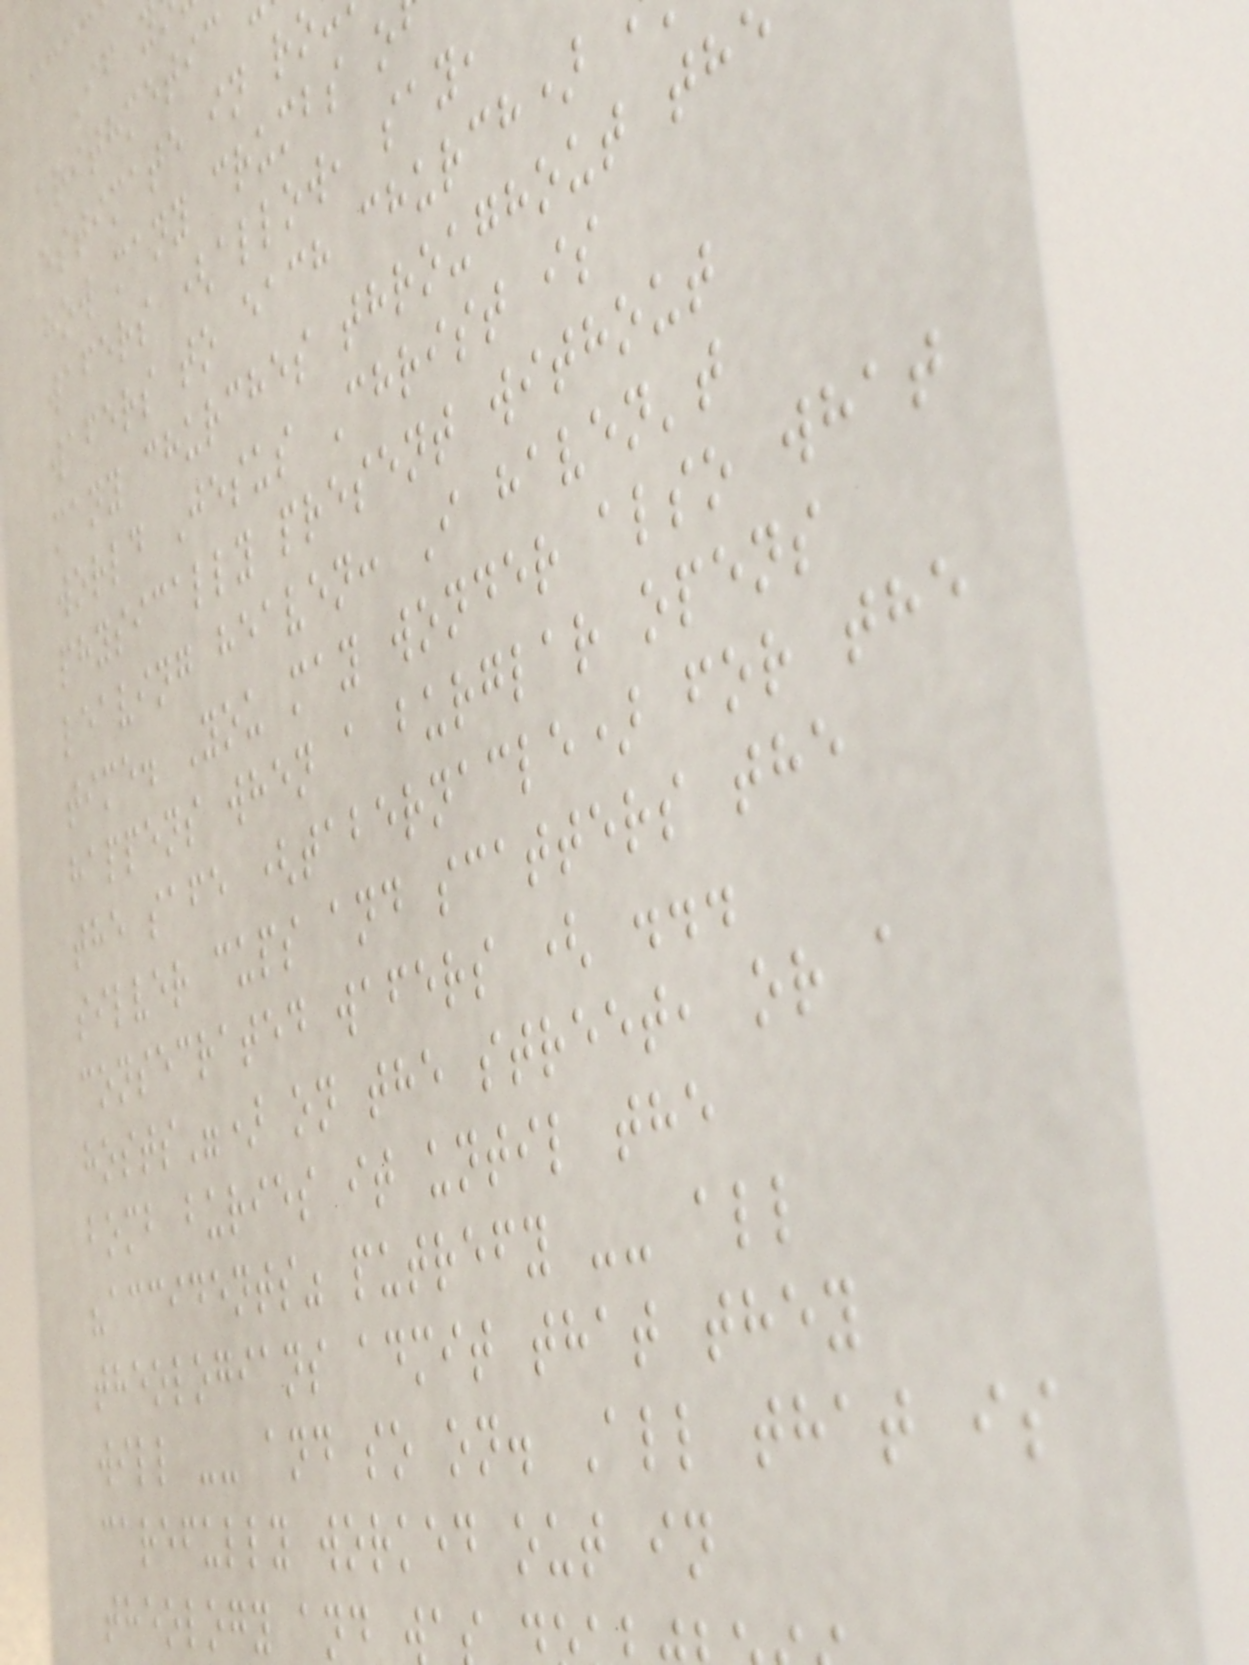arithmetic
estimate in ro
how many crumbs o
wafers (allow, say,
wafers to each church)
many churches throughout th
world Jesus Christ is
physically present without
leaving heaven: I haven't
time. You may wonder also what
happens when a burglar opens
the safe (tabernacle) for the
silver cups and scatters the
consecrated wafers ( ...
hosts") on the street, or a
bomb buries it until the
"accidents" putrefy -- all
theologians admit that they
will -- and so on. All that is
carefully worked out in
theology and w
